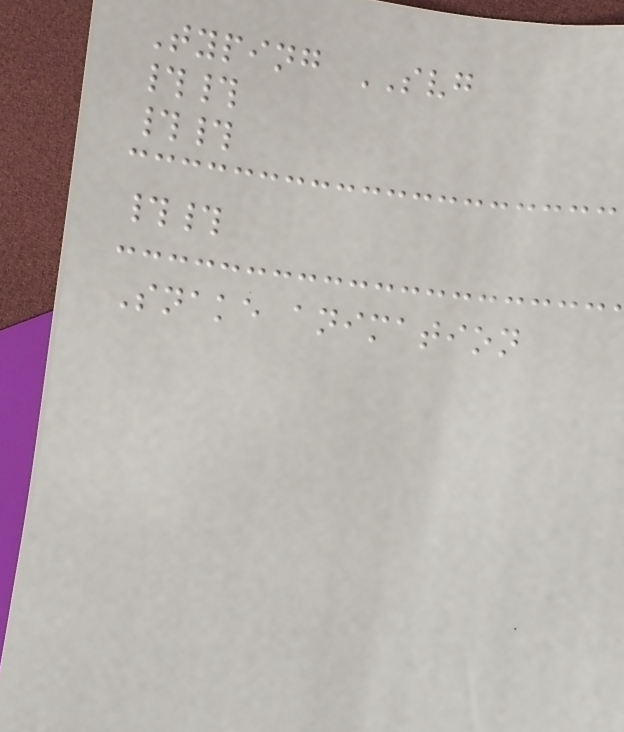Typing SVG
##
##
##
Snake animation
